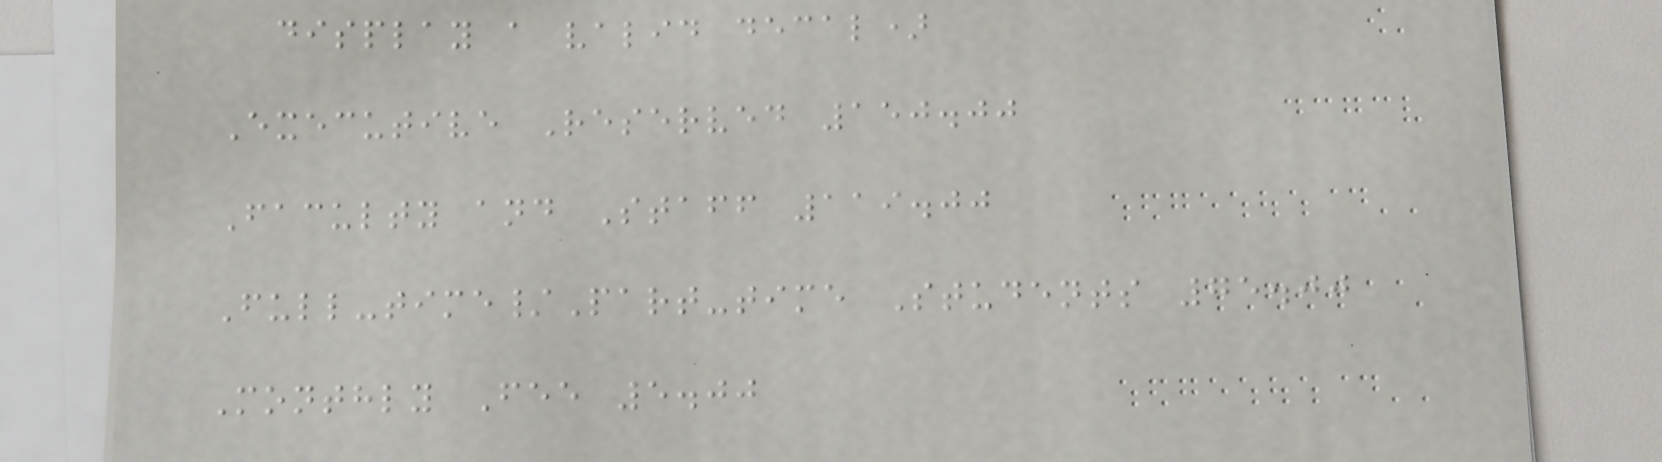display a valid decal)
Executive Reserved 150.00
Faculty and Staff 119.00
Full-time/Part-time Students 75.00
Monthly Fee 5.00
